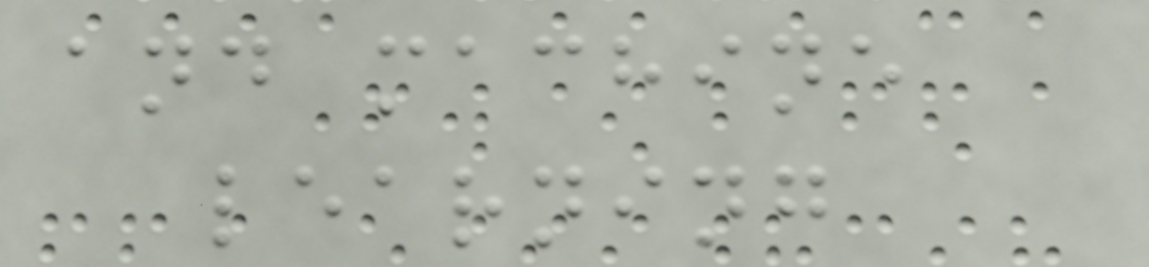and machine
learning
